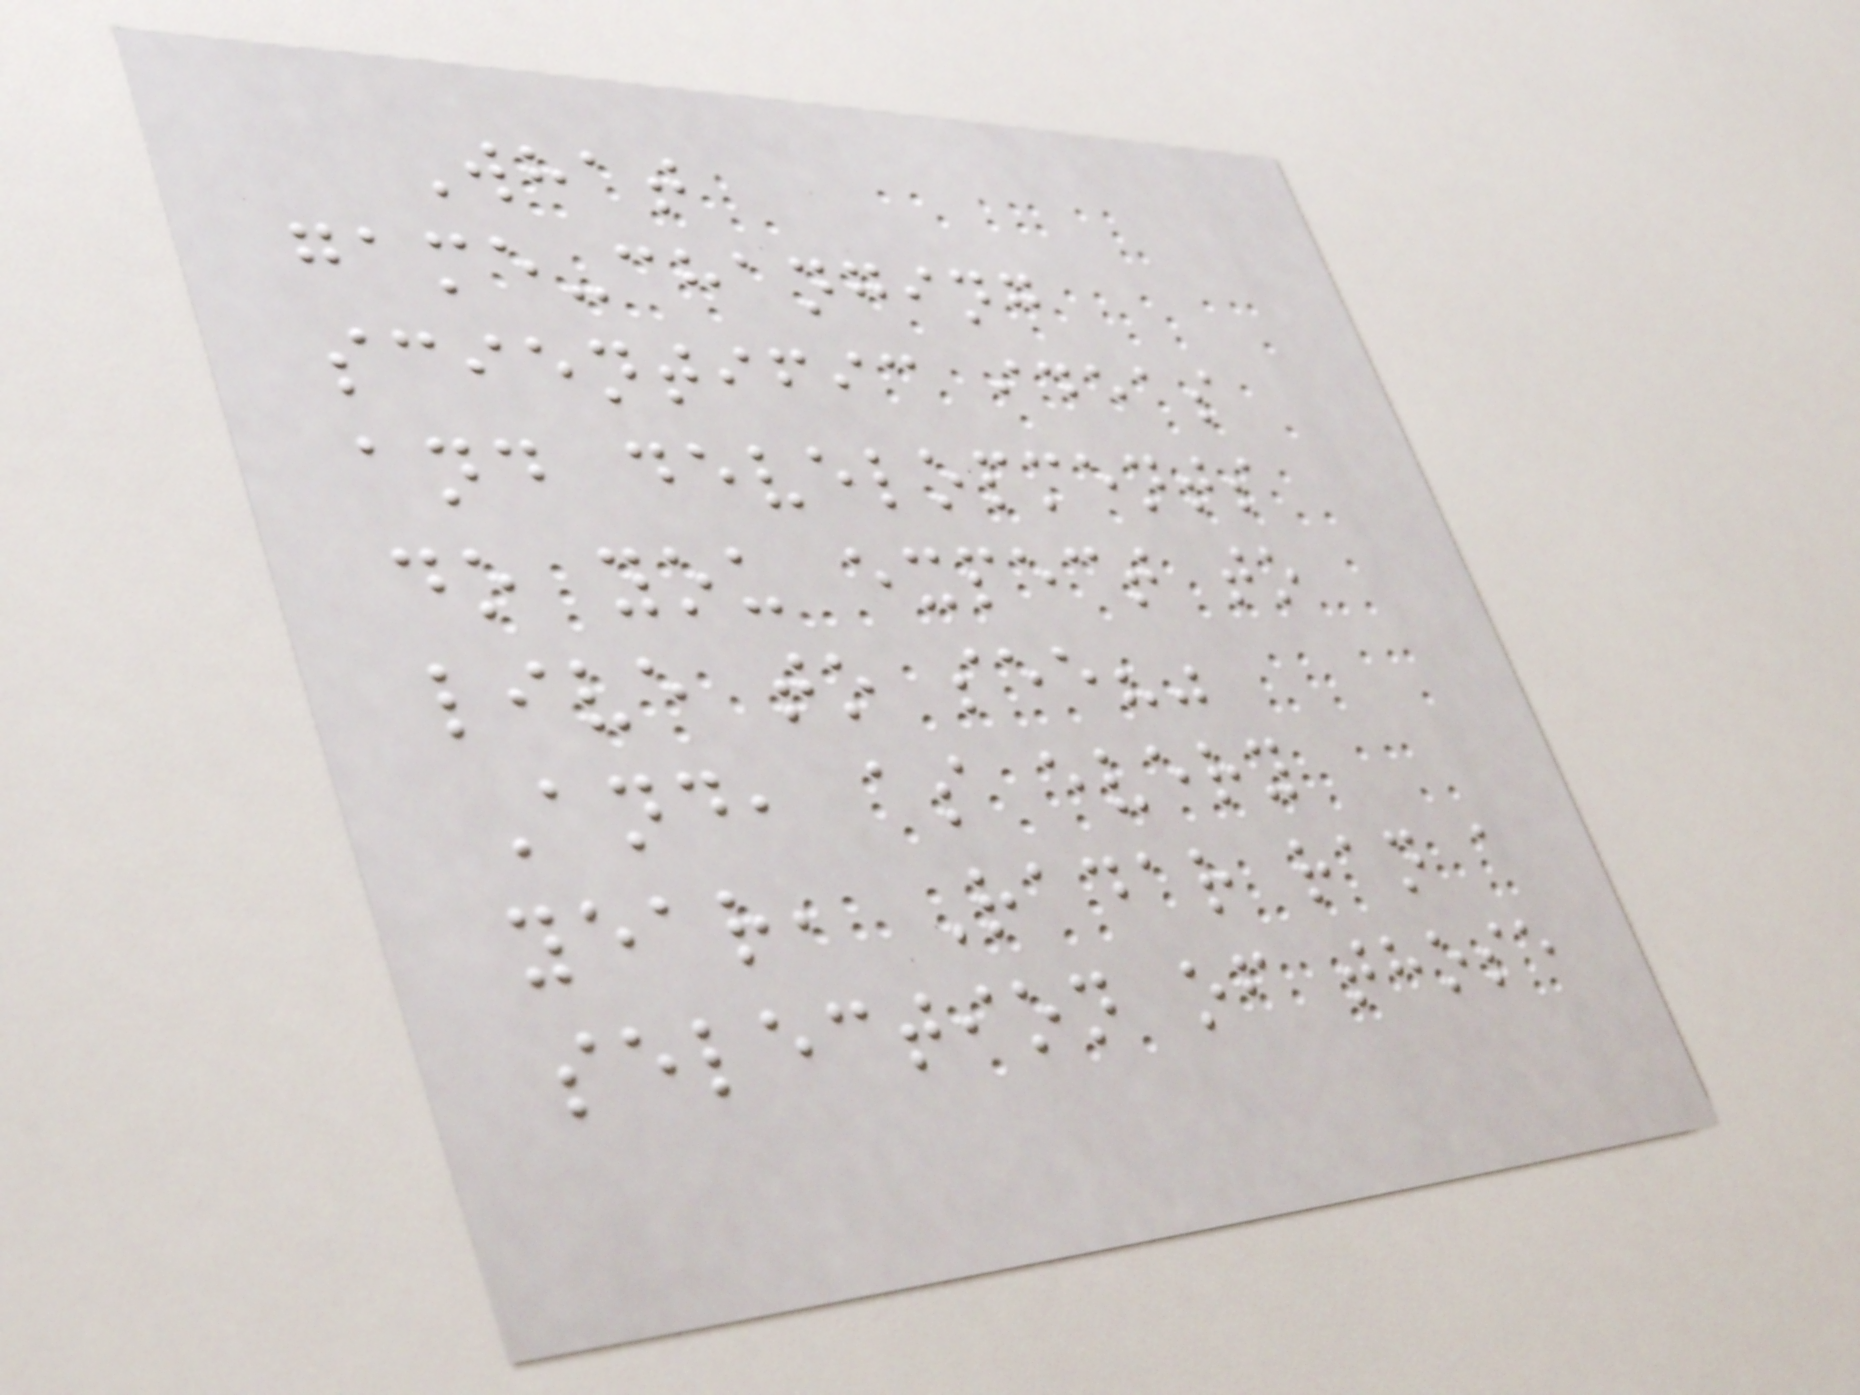What
game-changing
scientific ideas
and developments
do you expect to
live to see?"
And, as every
year, Radar ran a
selection of those
